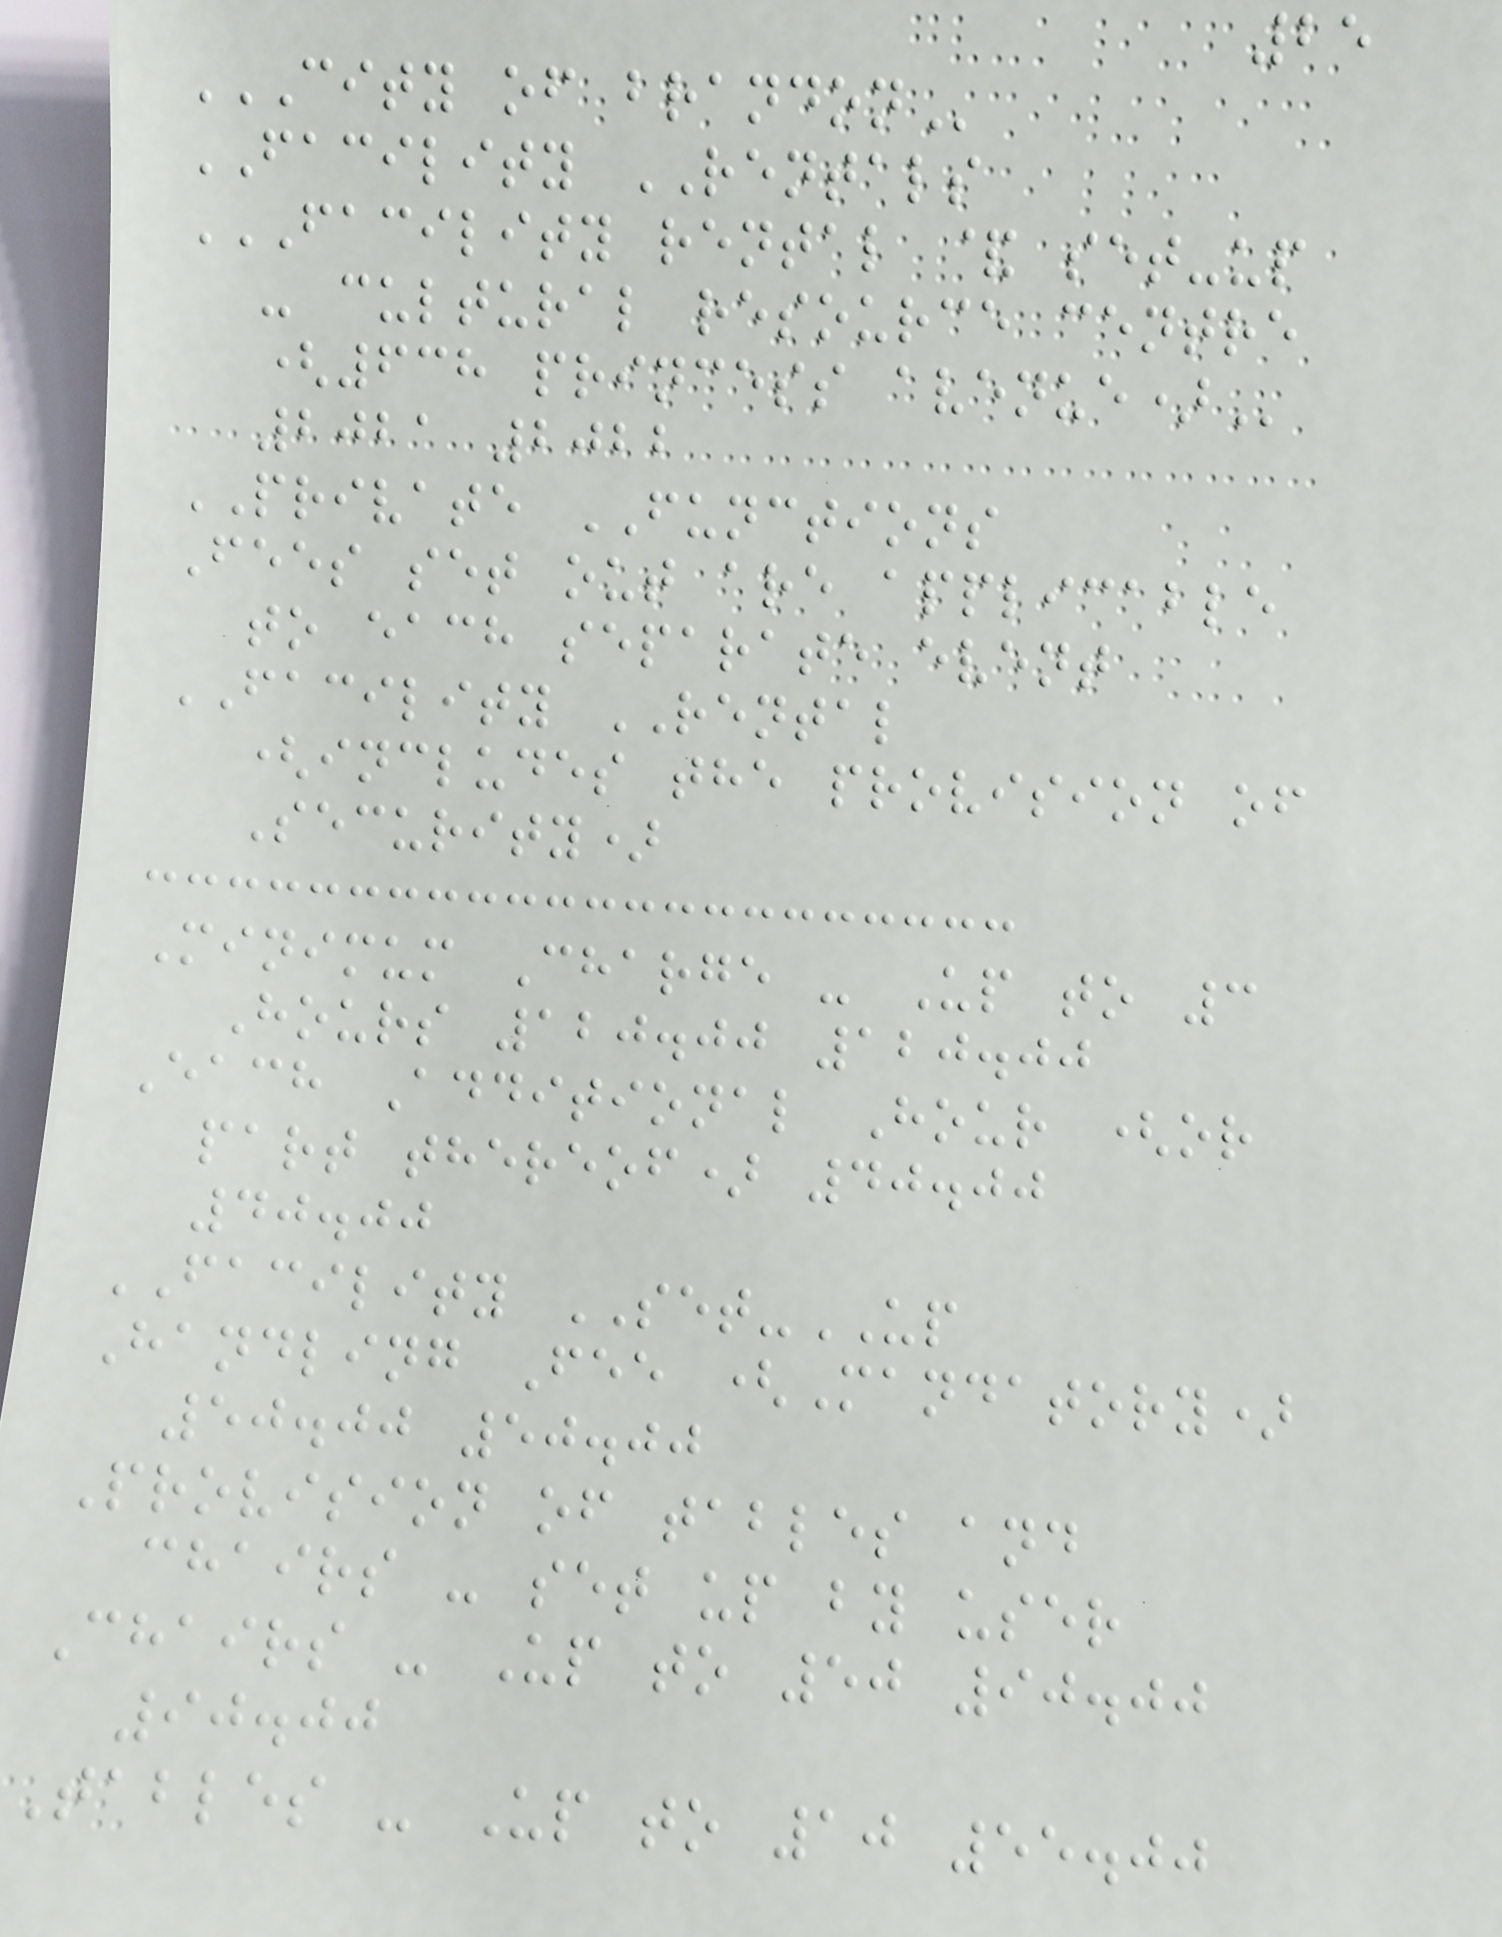25
CITY OF BRANDON
FACILITY RENTALS
FACILITY RENTAL & SET-UP
- CULTURAL RESOURCE CENTRE
(638 PRINCESS AVENUE)
2021 2022
PRIVATE FUNCTIONS
Fees set out are applicable
to each separate event
FACILITY RENTAL
(includes the provision of
Security)
Minimum Charge - Up to 3
Hours 120.00 120.00
Each Additional Hour (or
part thereof) 40.00
40.00
FACILITY SET-UP
Handling Fee (Mandatory)
50.00 50.00
Provision of tables and
chairs - set up by user
Chairs - Up to 50 90.00
90.00
Tables - Up to 10 55.00
